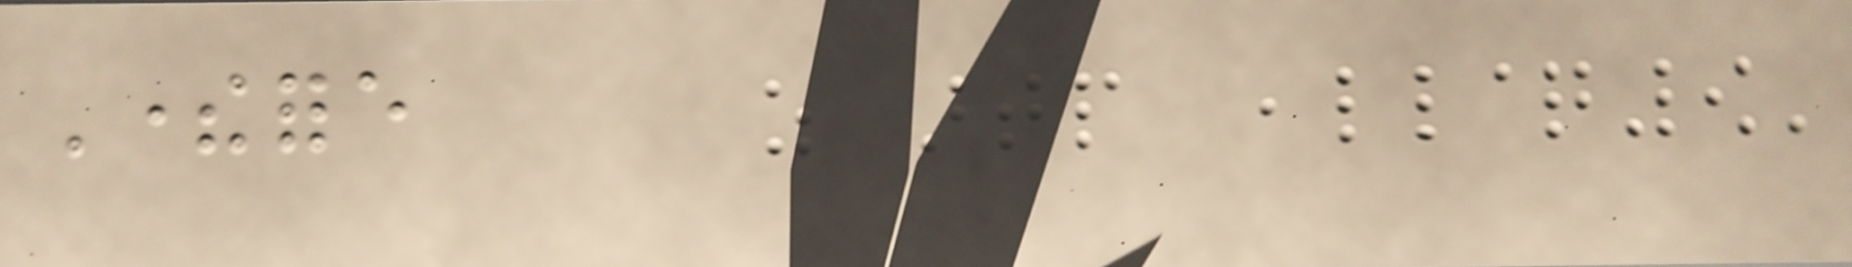Therefore
